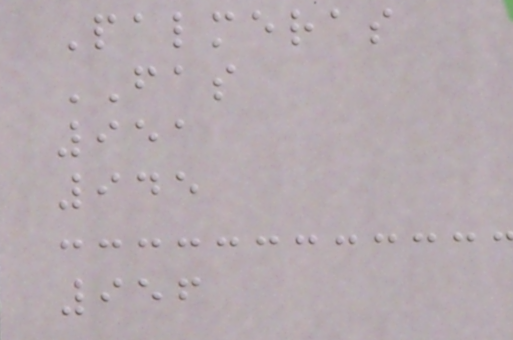Palmeras
FAS
951
945
956
